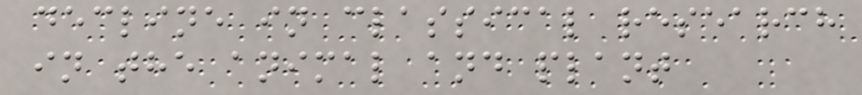decline in classical research
in the animal and plant
